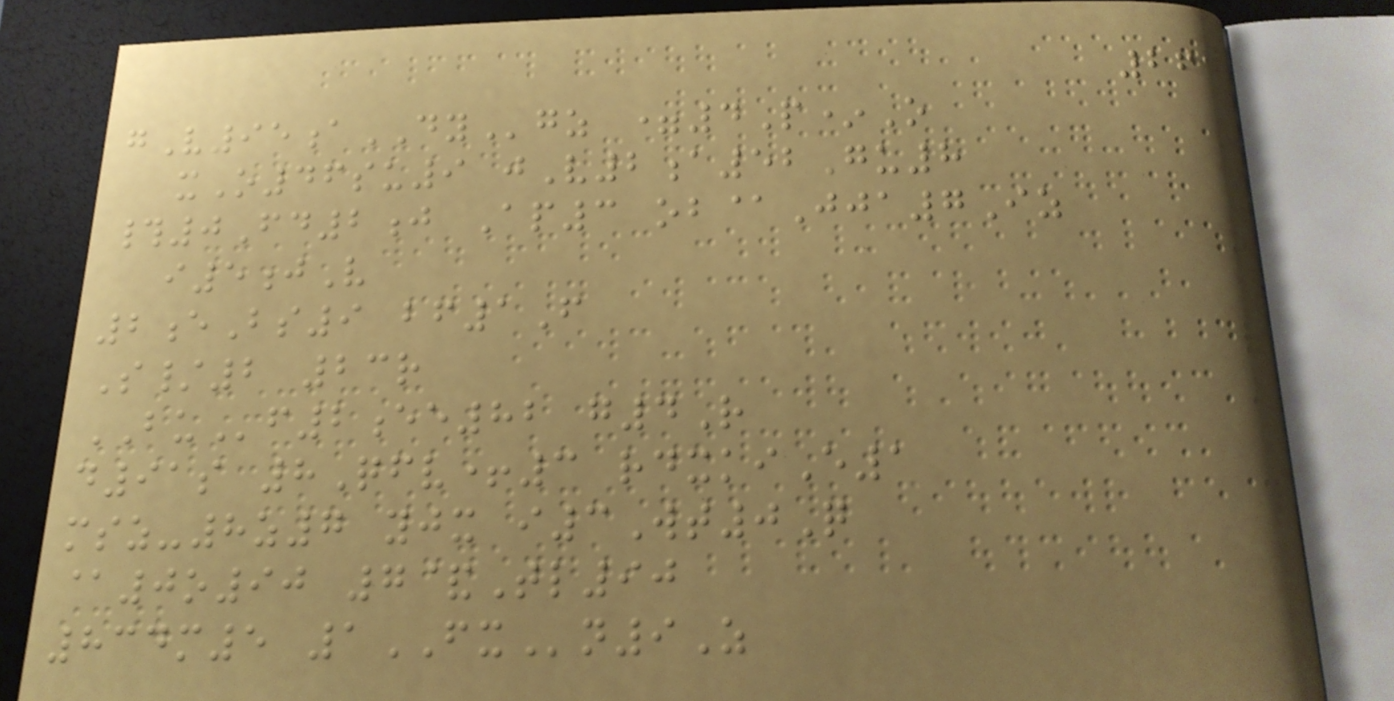264
gV95aDYgz =4P*O
xO46su9 jV2a52Gu8
#0Fd2j Ap3 ob@Jja7Iz
i5jV
2eBs9 bf1F
S/2 23r
BUf2ee82 g4R
d91s 8Qfv+3 rdxkiE1
msz-8z7 yjx i3Wt0Q
@0o90 7&Tl90
834m5 1FXn9Z
